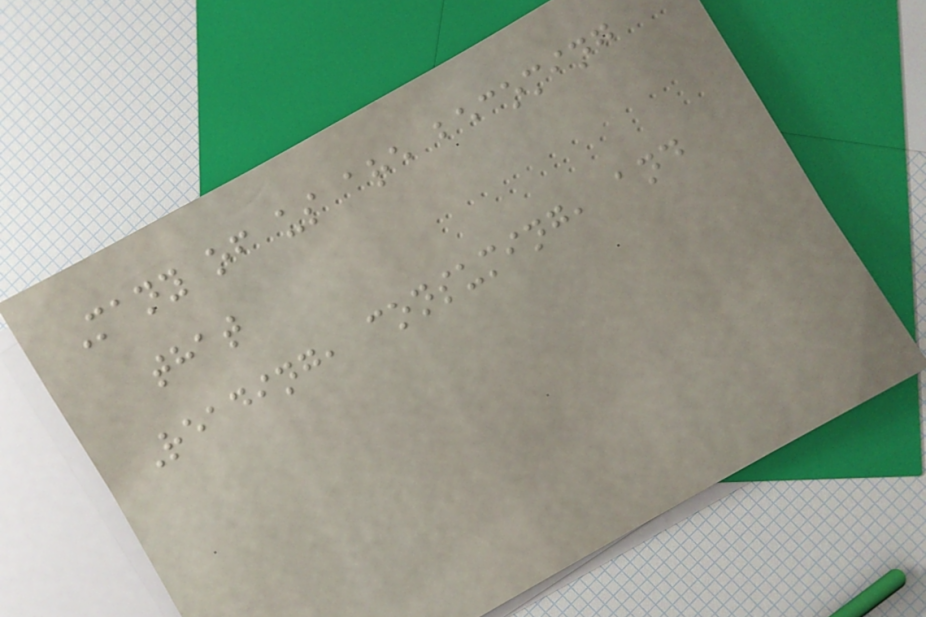Many of us are becoming
that
Reading, consuming, and
